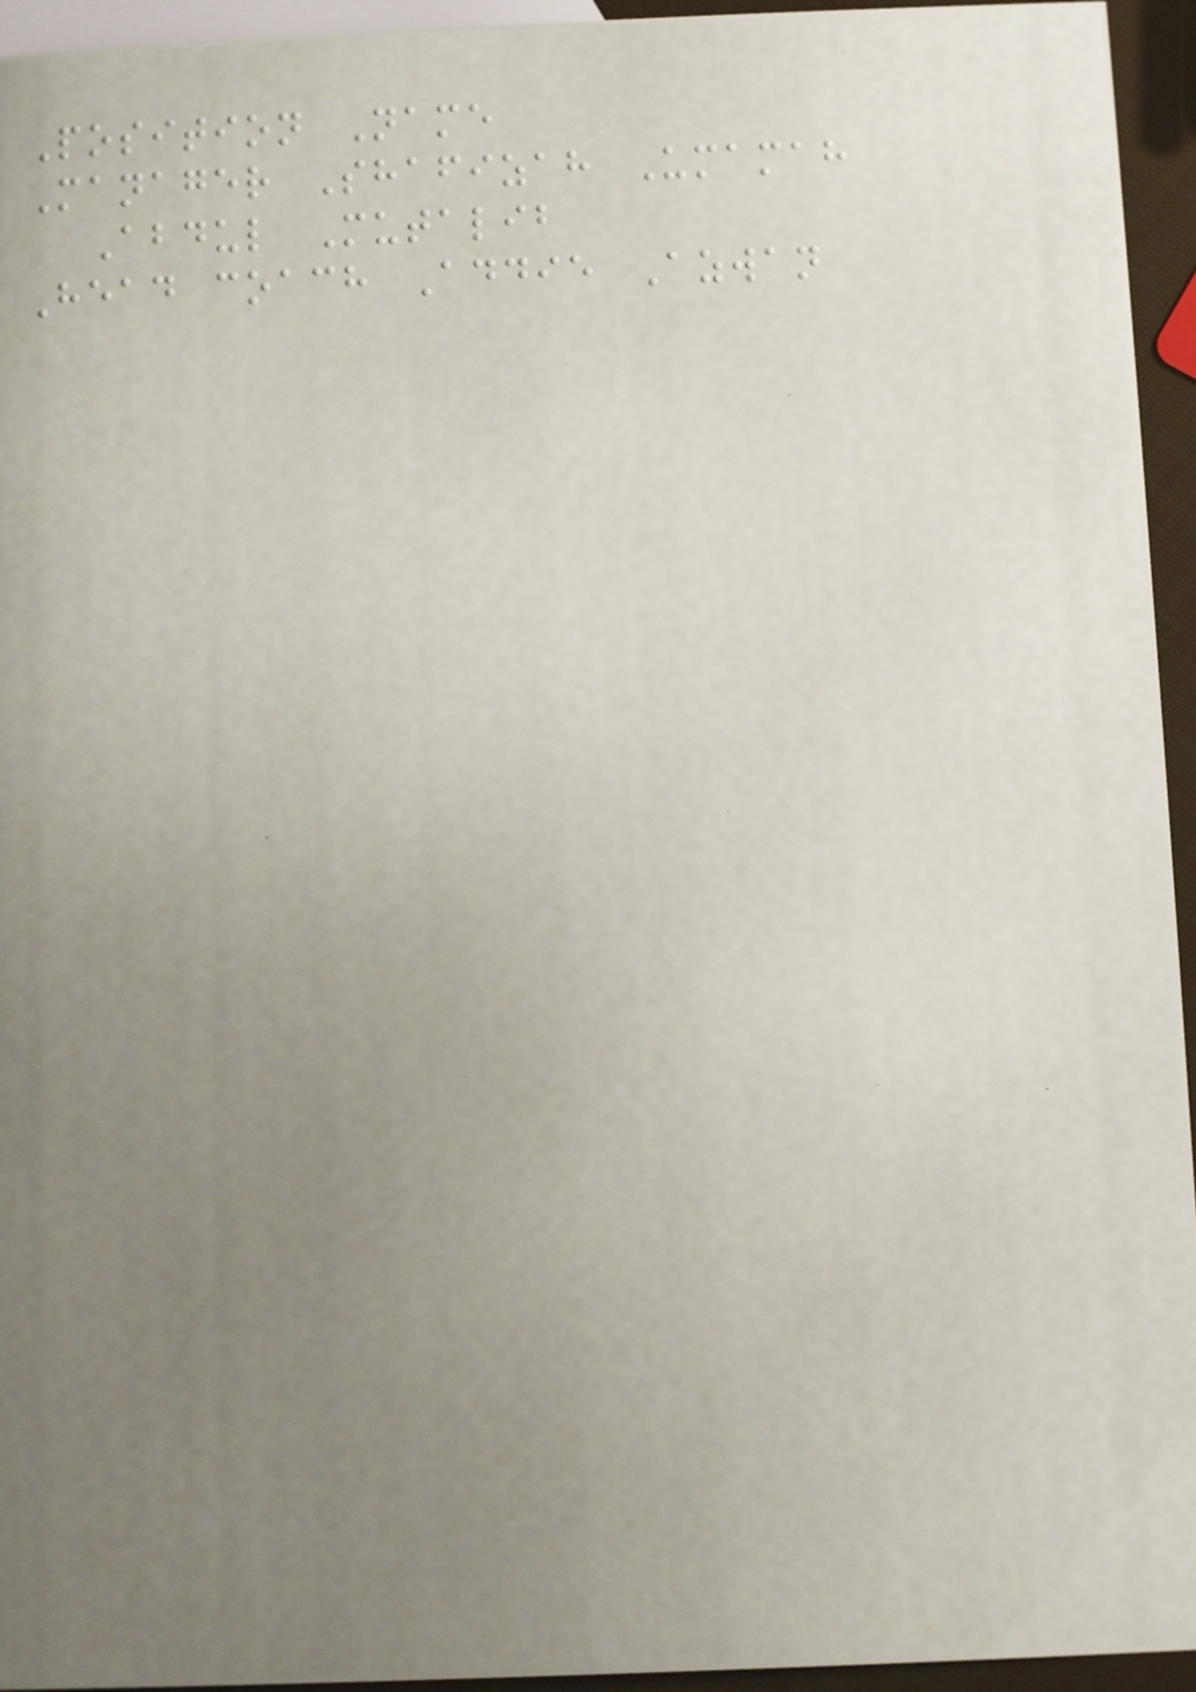Position Name
Manager Shafizah Umamah
Abdul Mutalib
Head coach Addie Azwan
